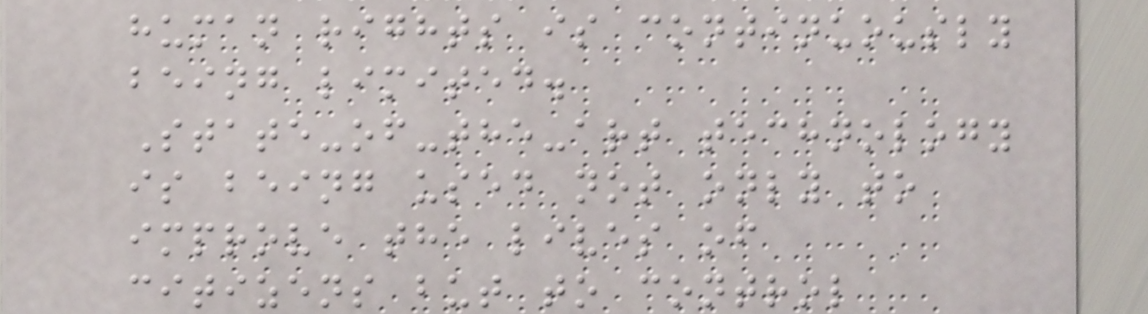human rights is continuously
being limited.
State-of-the-art technology
is being used not only to
improve the lives of
citizens but to control
